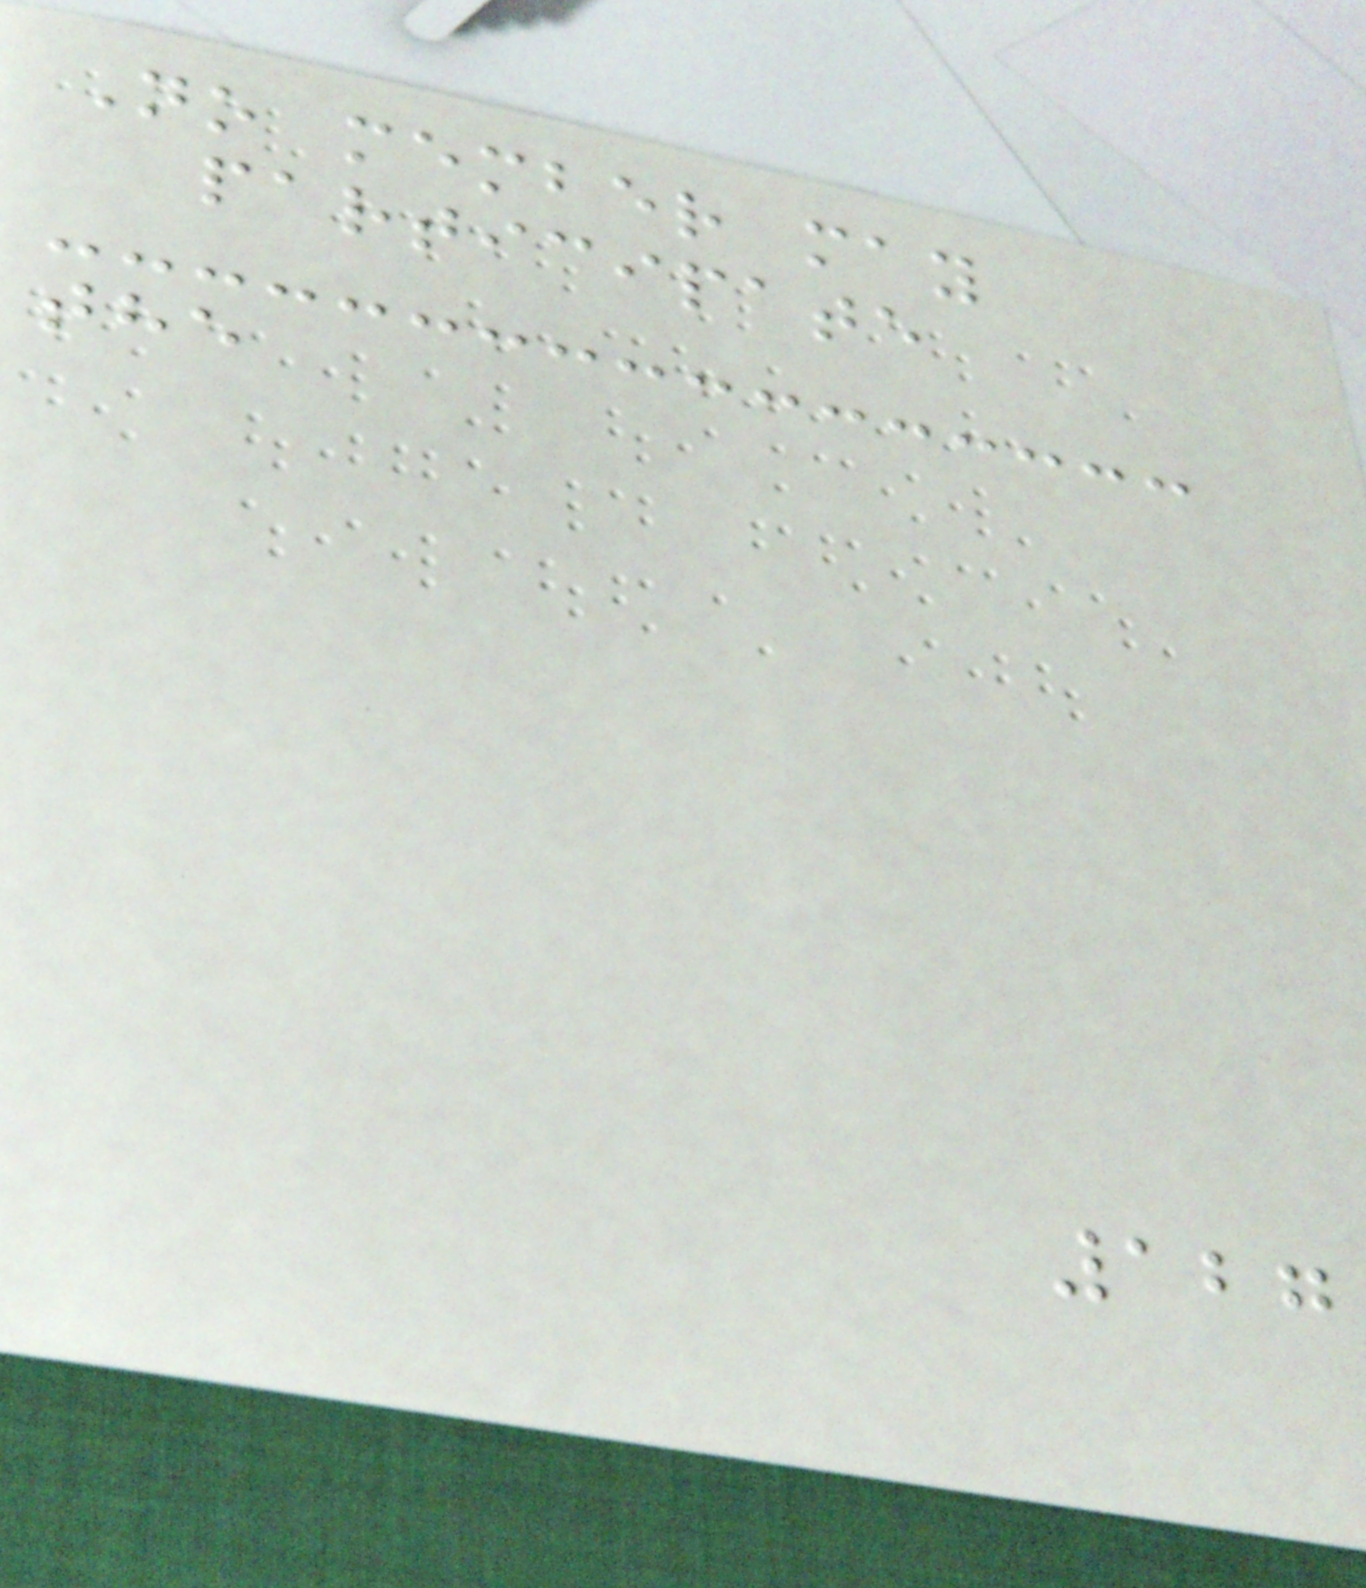No member may
participate
the
127
